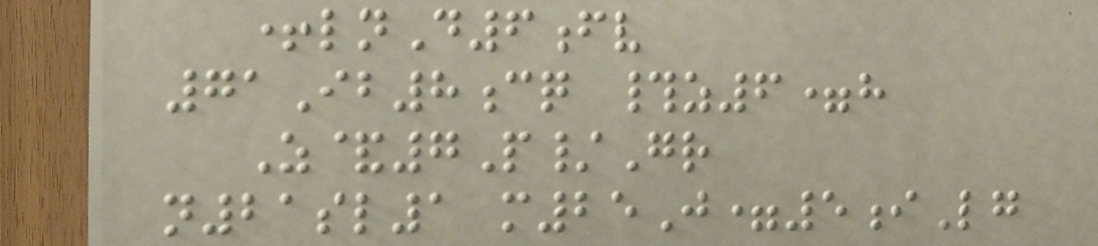+lnD6fv
71Ib8cq #z6=h
Z&7P/Gr
n21sl1 m25J=5iLg
